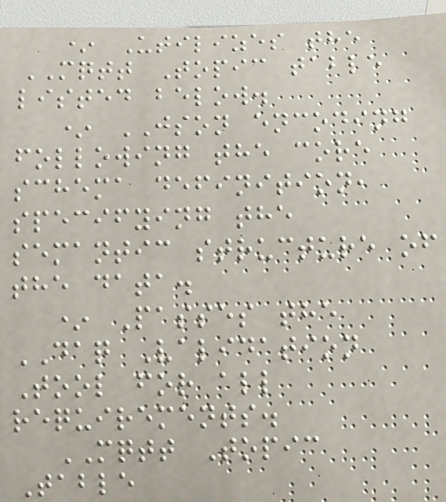* Utilizes the
MQTT Topic table
listed below.
* JSON encoding
following the core
schema definition,
specifying the
semantic structure of
the data.
* Passes the
DAQ Validation
Tool for all
requirements.
MQTT Topic
Table
